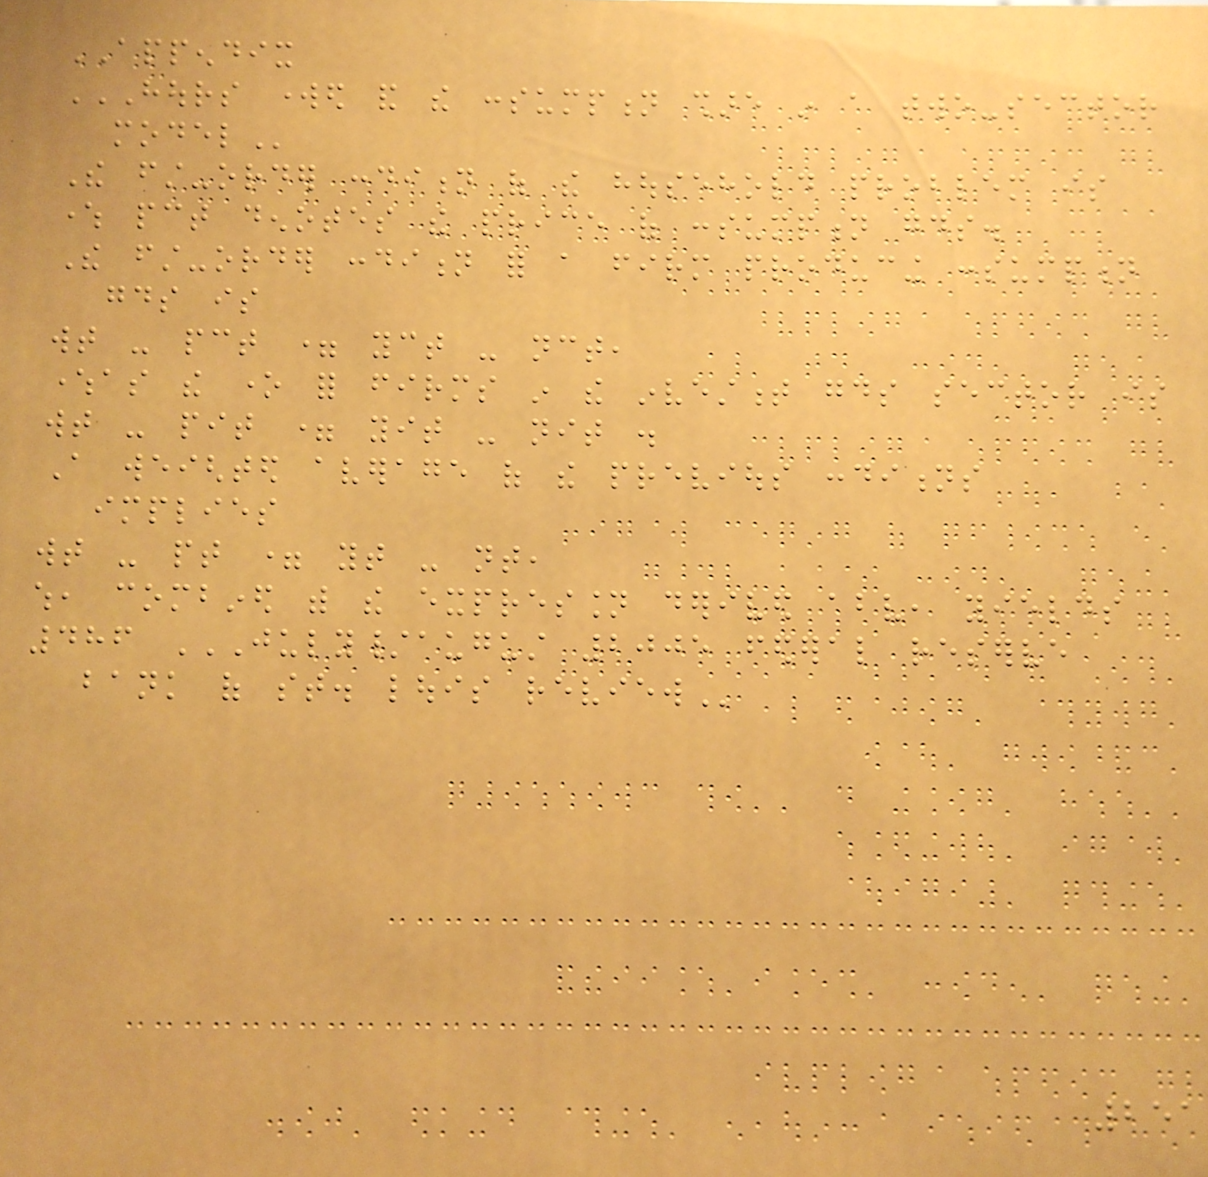APPENDIX
HOURS WORKED AND THE CONSUMPTION SHARE IN A TWO-SECTOR
MODEL
The first-order condition of the household problem is
where pct denotes the price of consumption goods.
The first-order condition for a firm producing consumption
goods is
wt - pct = yct - nct,
whereas the one for firms in the investment goods sector is
wt - pit = yit - nit .
A weighted average of the previous conditions
implies
wt - pt = yt - nt,
which, combined with the expression derived above, yields
486 JULY/AUGUST 2005 FEDERAL RESERVE
BANK OF ST. LOUIS REVIEW
251
